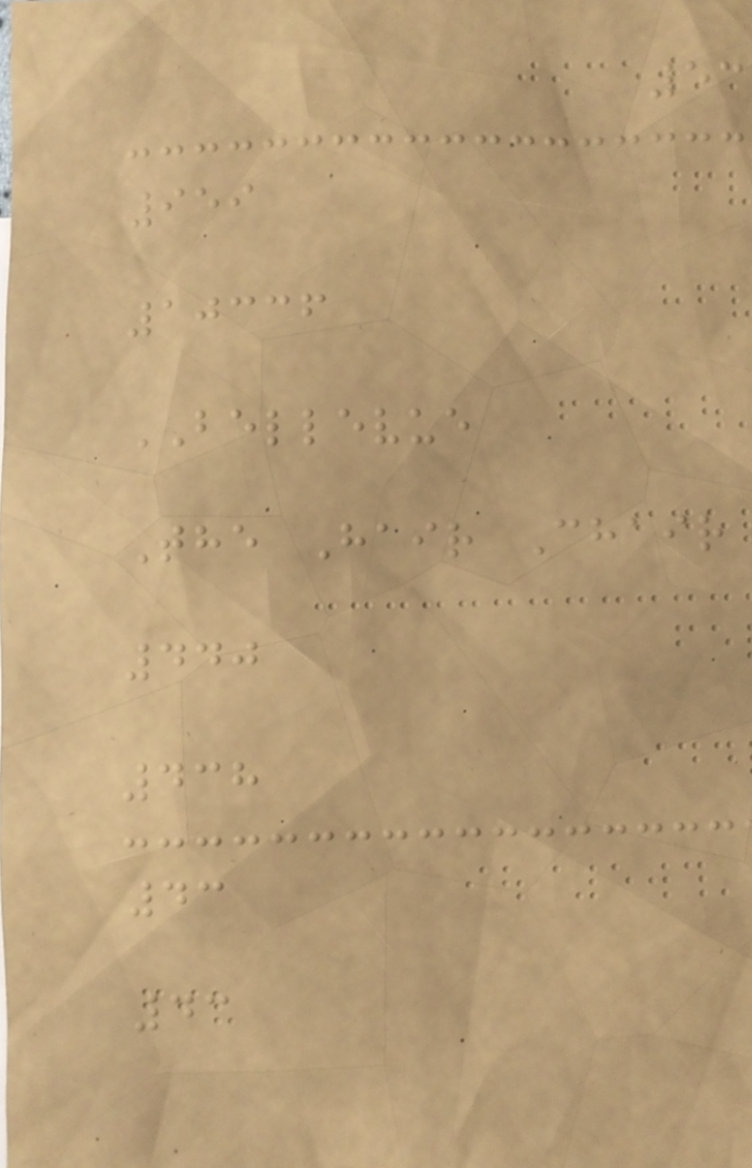53
959
10336
BELLEVUE
The Hair Chair
440
438
43
43
